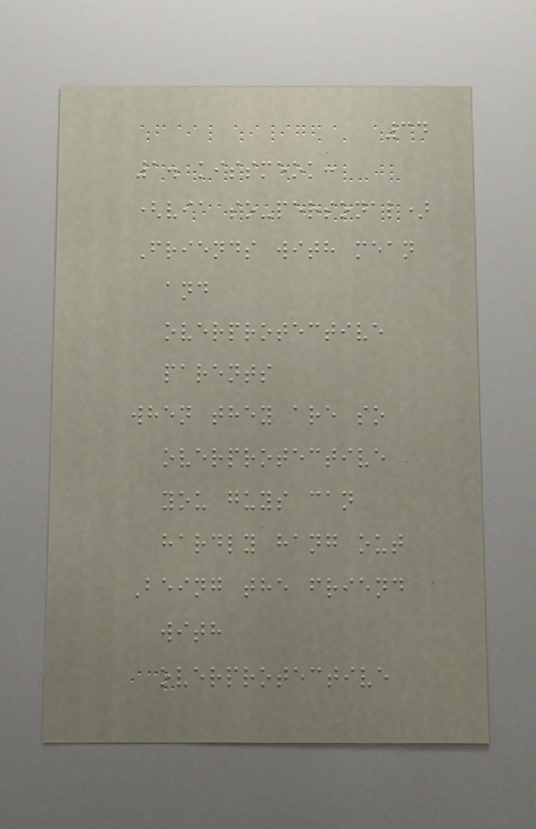34
1. kissmeok:
(via so-personal)
Friends with mean
and
overprotective
parents
when they are so
overprotective
you guys can
hardly hang out
Being the friend
with
overprotective
